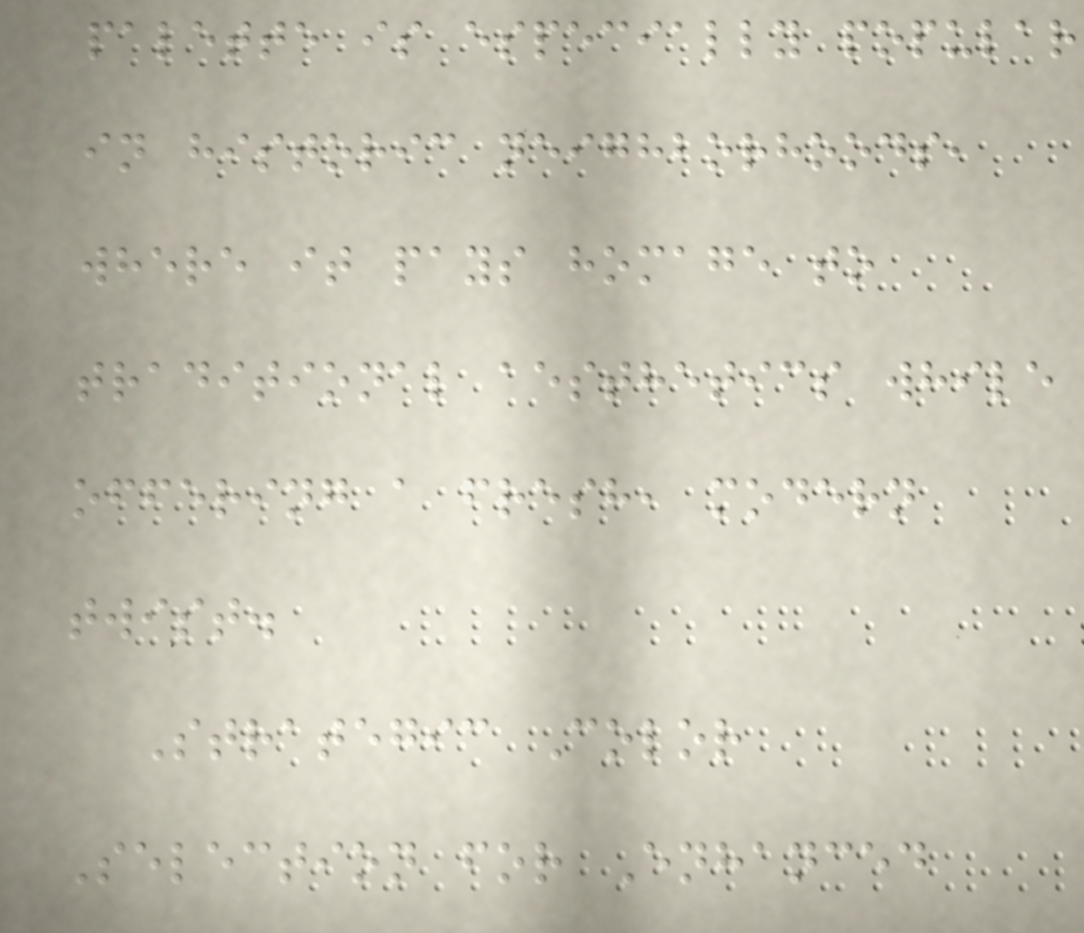palette is especially popular
in historic neighborhoods,
where it pays homage to
traditional aesthetics while
offering a fresh, modern
twist.
Strategic Color
Selection for Enhanced
